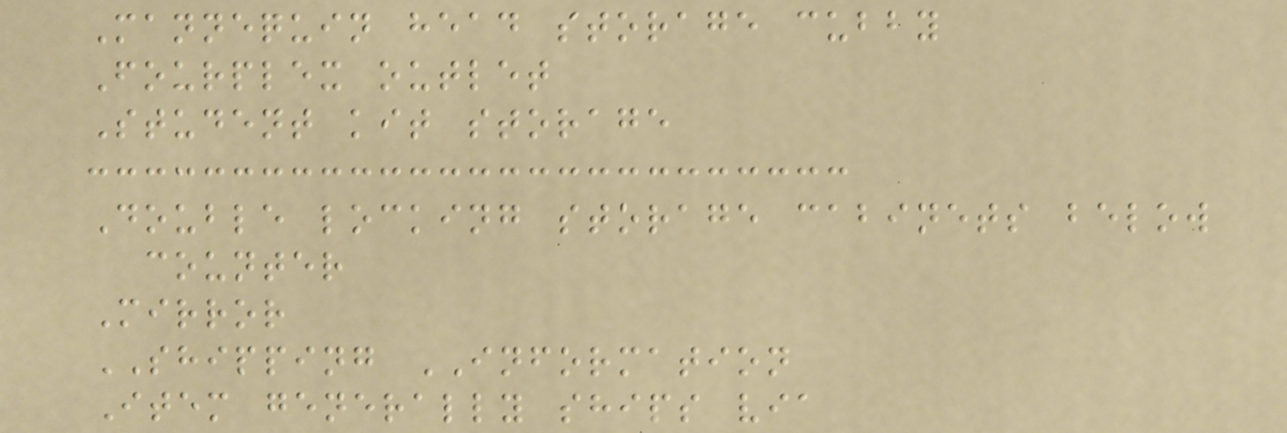Mannequin head storage cubby
Fourplex outlet
Student kit storage
Double locking storage cabinets below
counter
Mirror
SHIPPING INFORMATION
Item generally ships via
